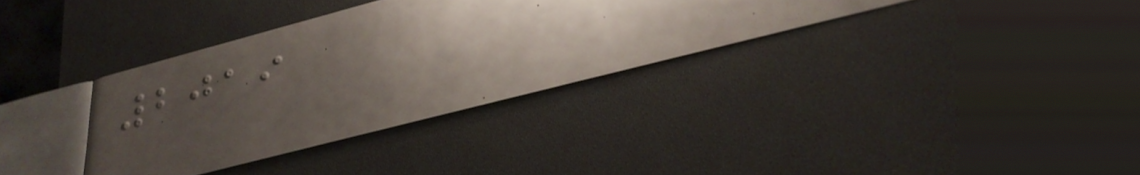2019
